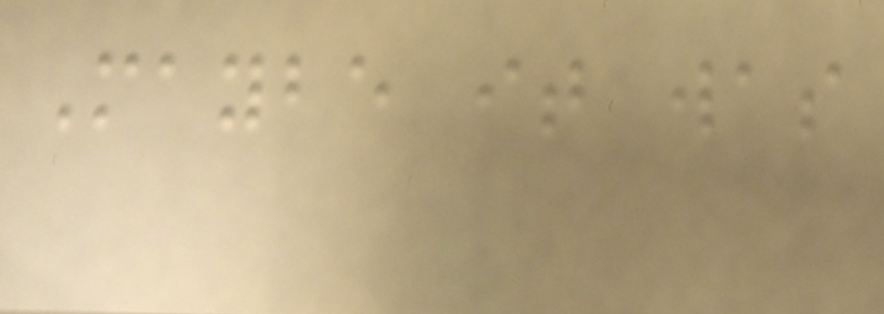Maybe it was
